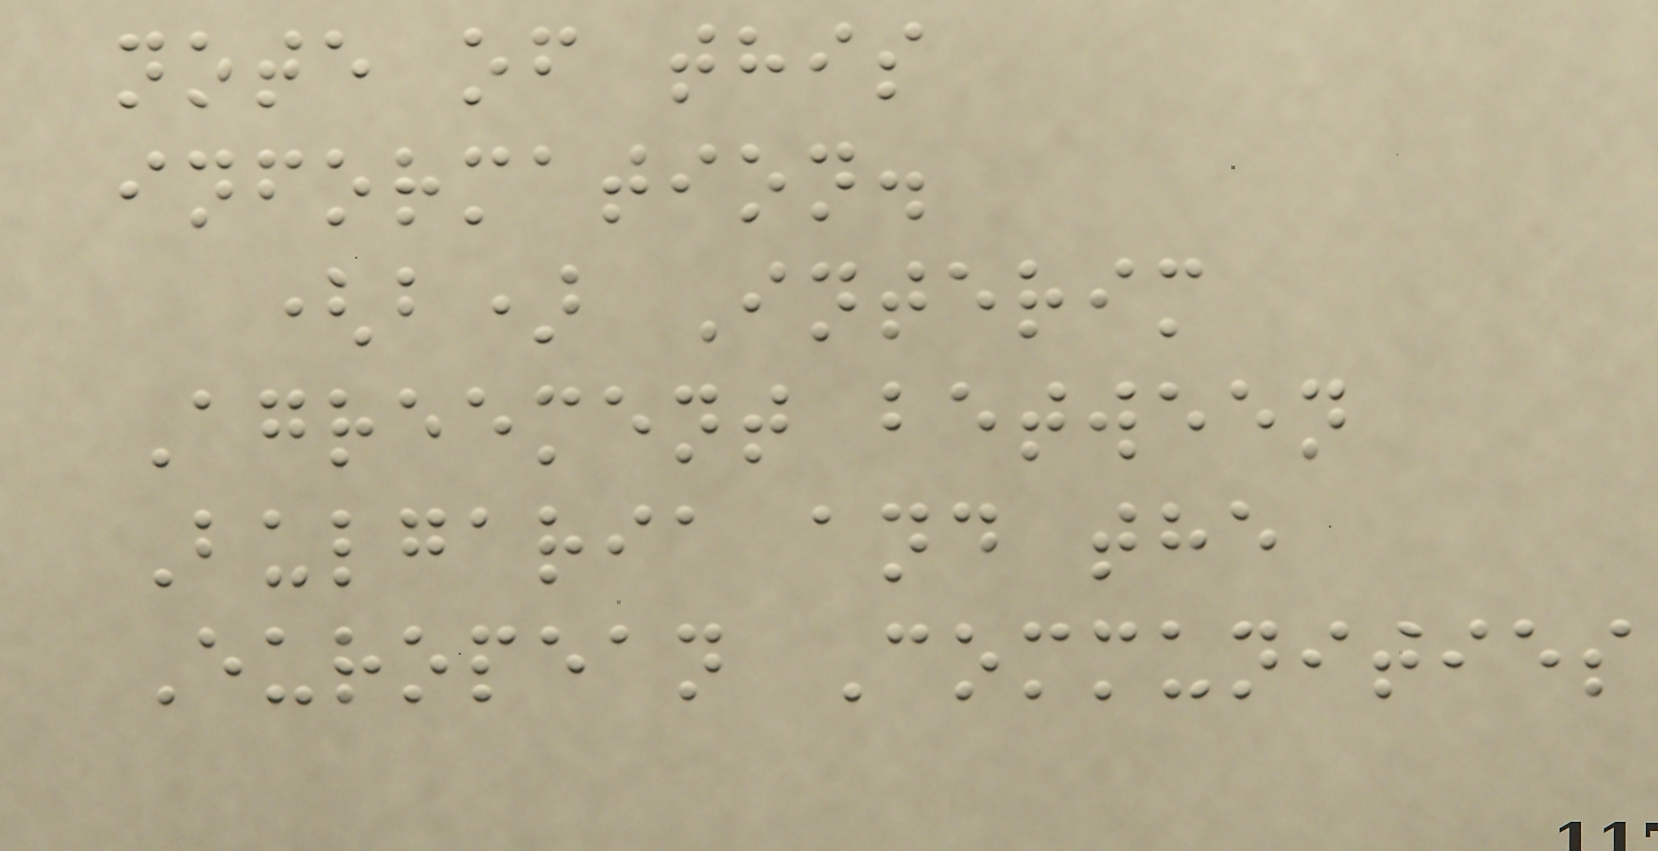note of this
information.
(b) Interim
Agreement between
Bulgaria and the
European Communities
